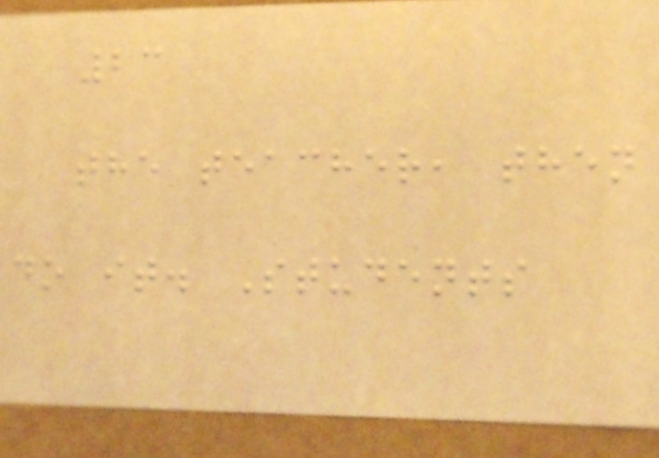23
the teacher, then
do it. Students
